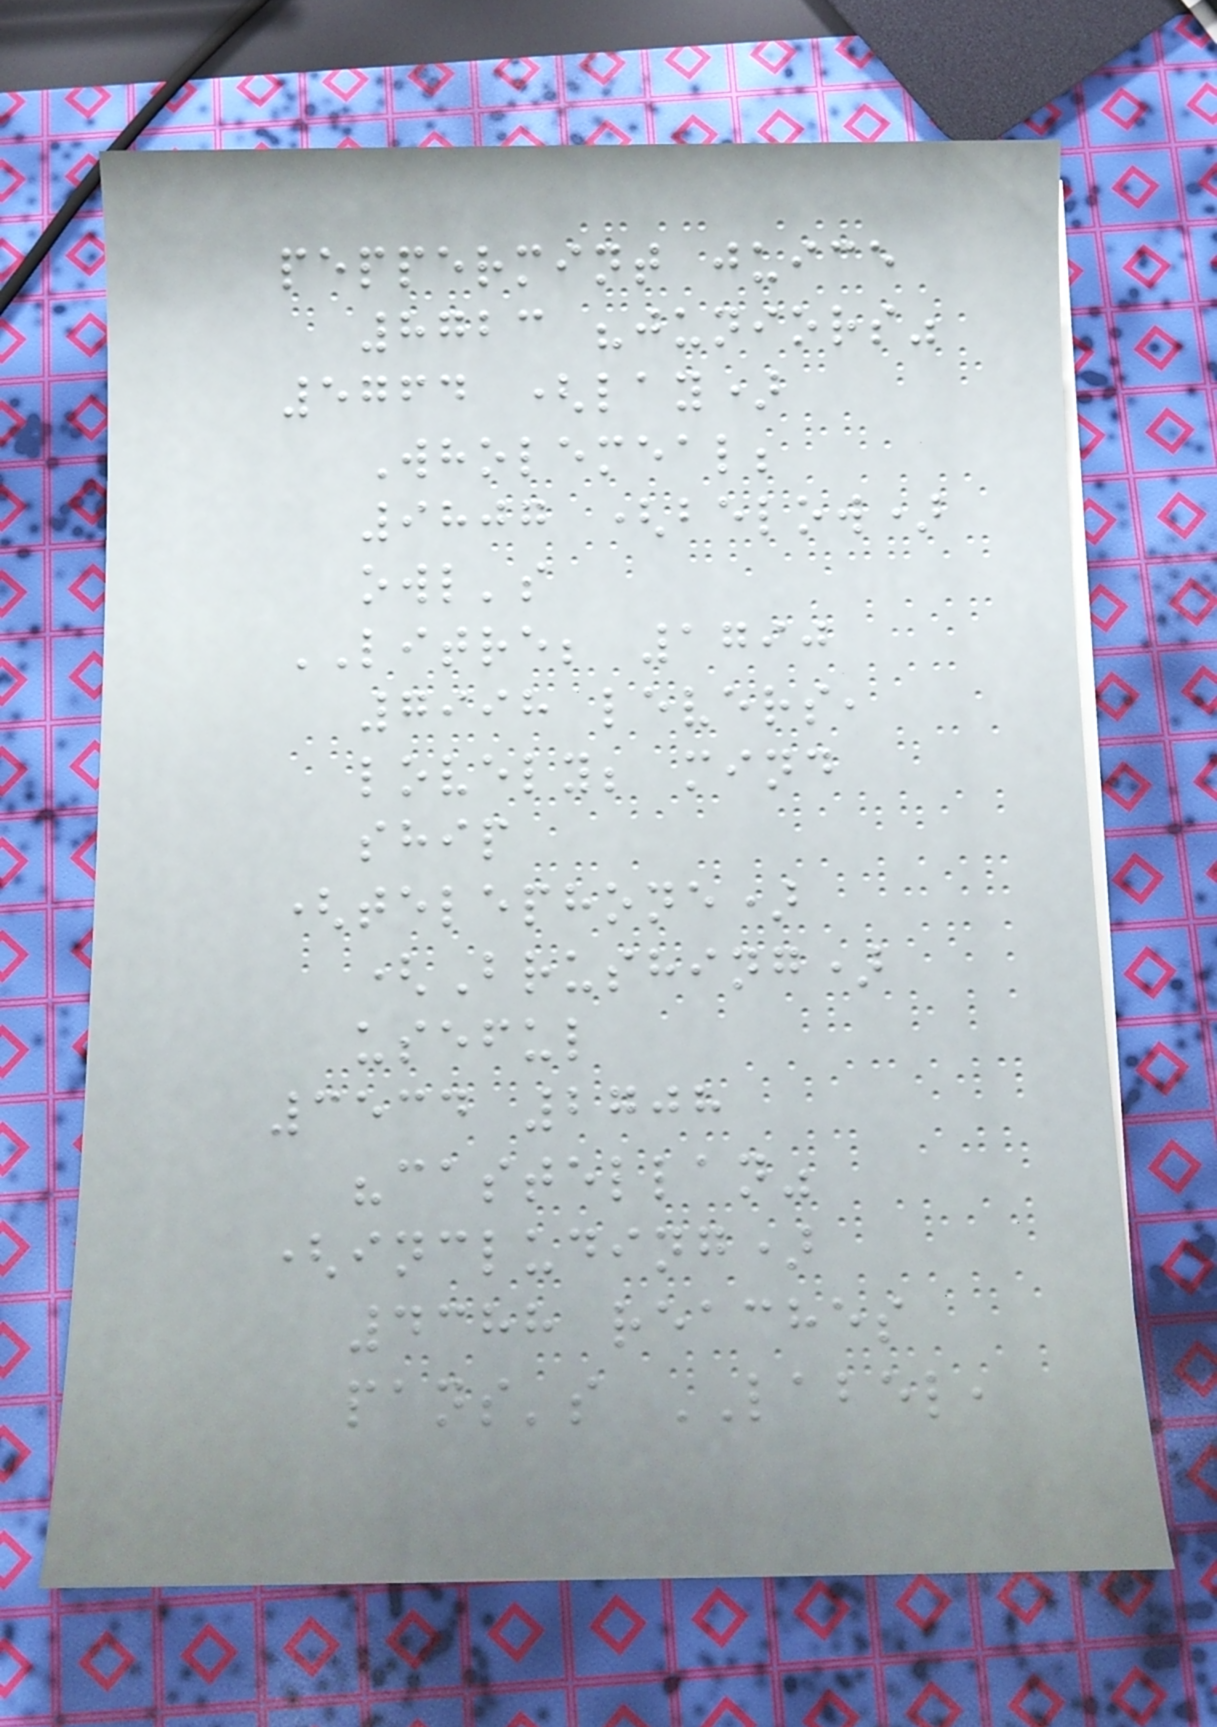peppermint juice
8723 "juniors"
5764 (lay)
Wholemeal;
9807 (below)
owl's
LITRE; 1790
7998 levers,
lovely; mind
ship
(telephone)
(Brushing)
useful
3534 2708
"castellan"
(including)
4388 reaches
pans's LABEL,
